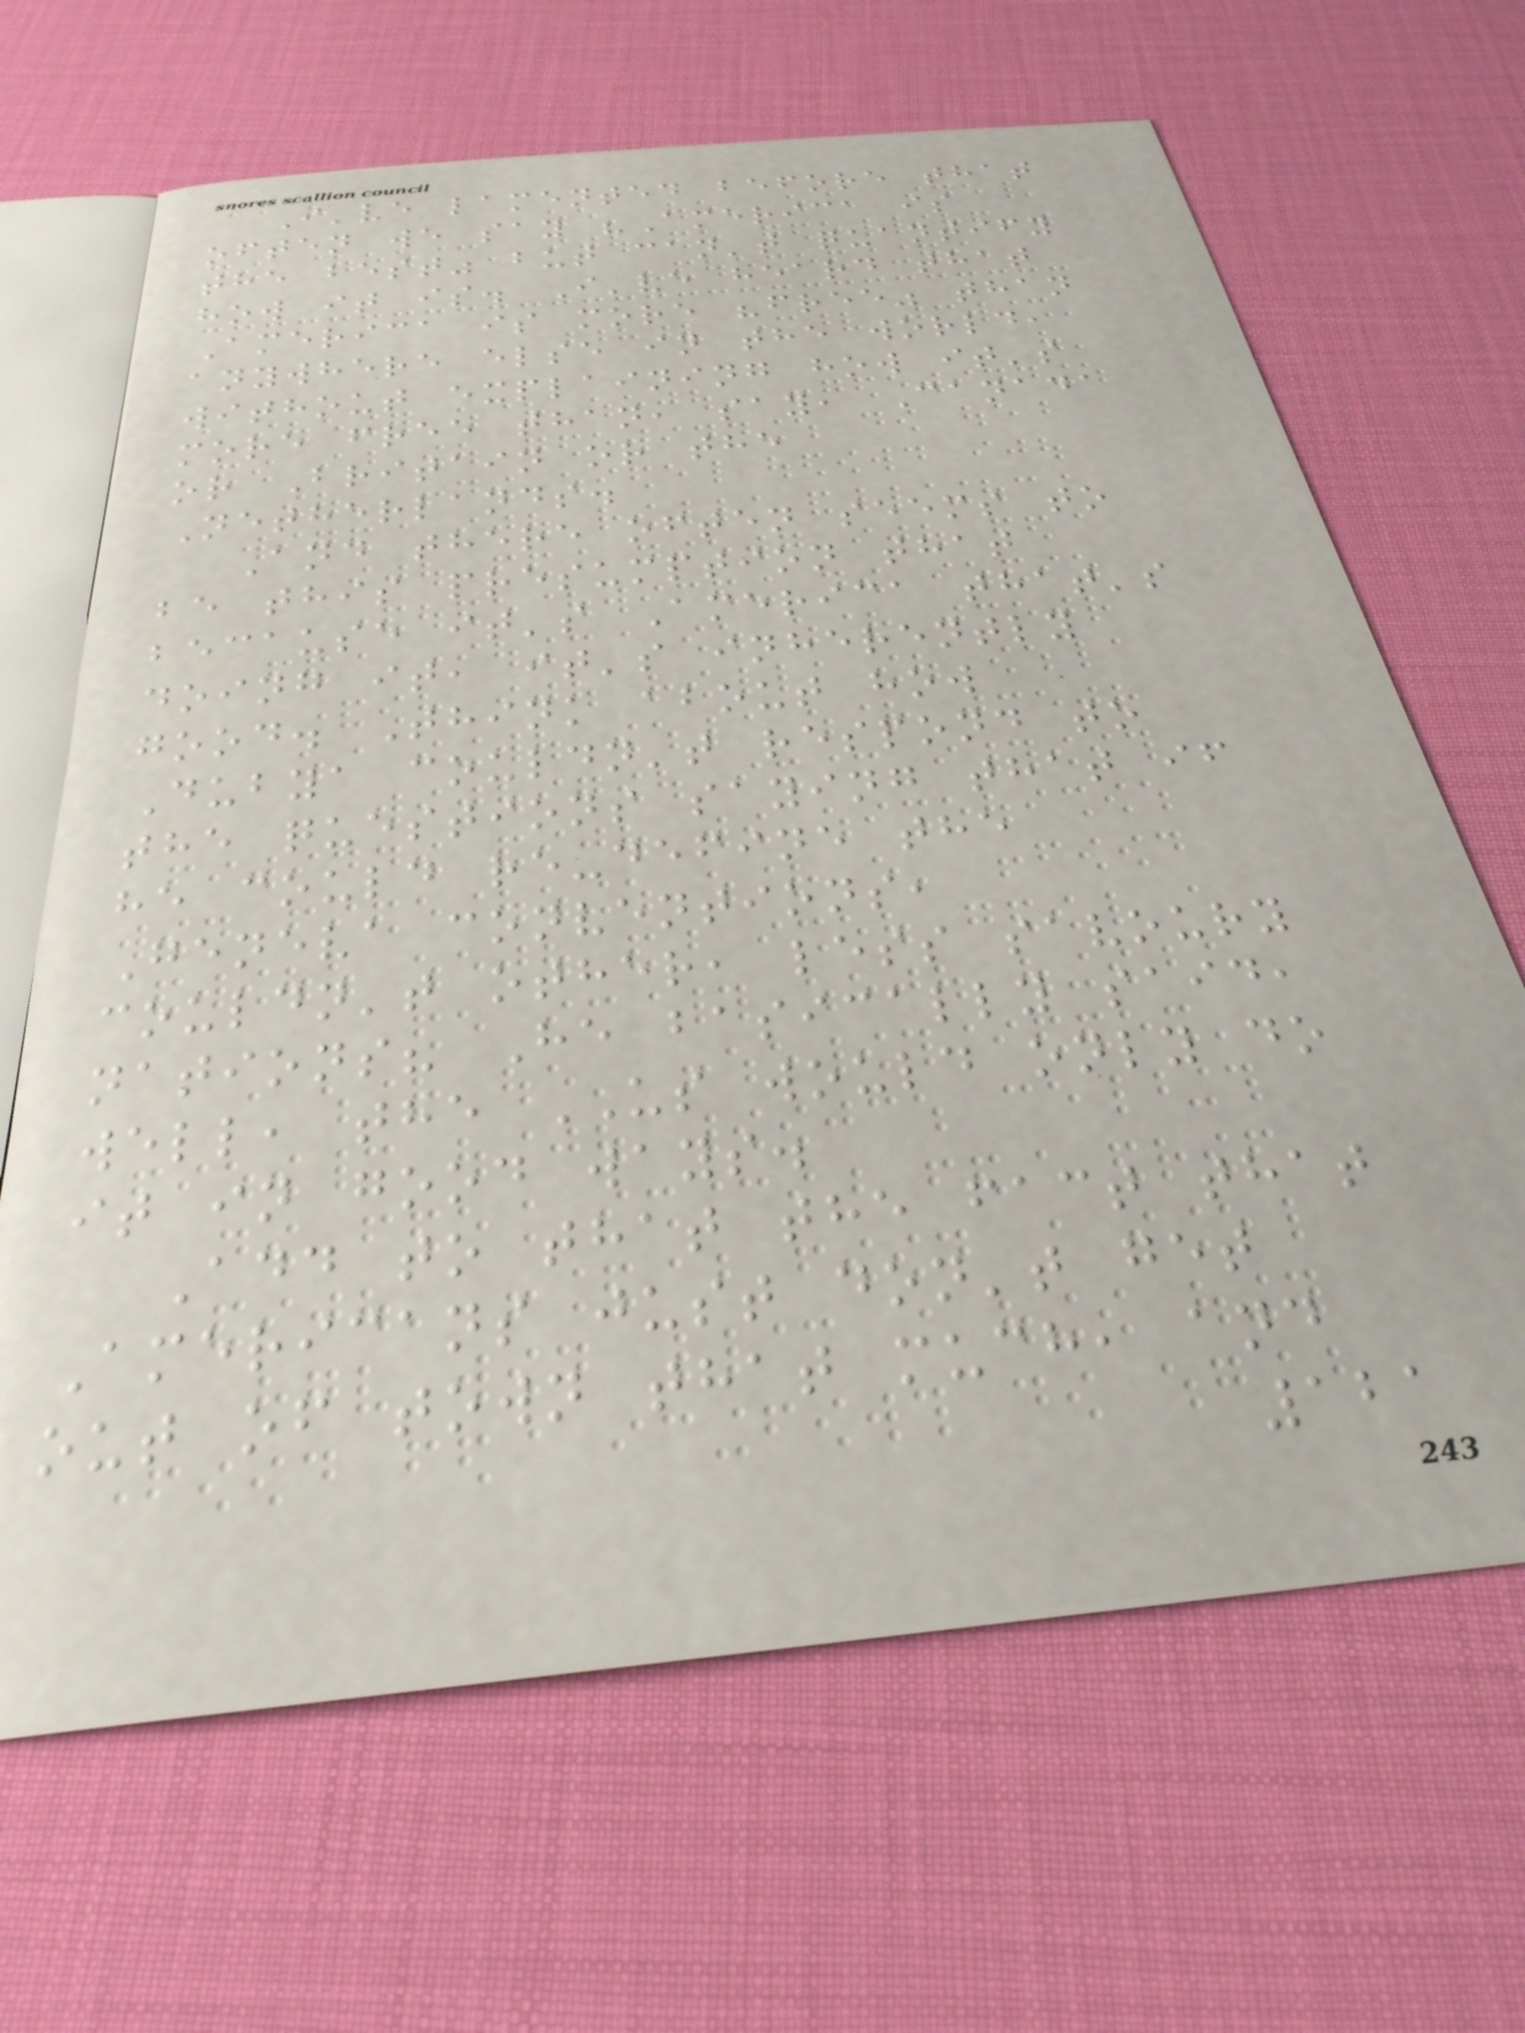I've lamented before that
often we say "America is
the best" but can't quantify
how it is. I've heard that
America is more "free" than
anywhere else in the world,
without explaining how it's
more free than, say, Canada
or Britain or the
Netherlands.
And there often seems to
be this presumption that
because it's America that's
doing it, it's inherently
good. Think about how
Dubya couldn't respond to
the questions saying that if
he could re-define the
Geneva conventions,
couldn't other, less savoury
nations? He basically said,
well, the US would only do
it in good ways.
Add to that the fact that
Americans just don't get
out of town that much, and
121
